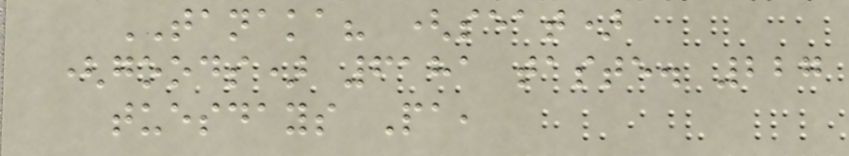TANAKA? (seat)
(goods) 6181 taste. 227
tuesdays Pa,
